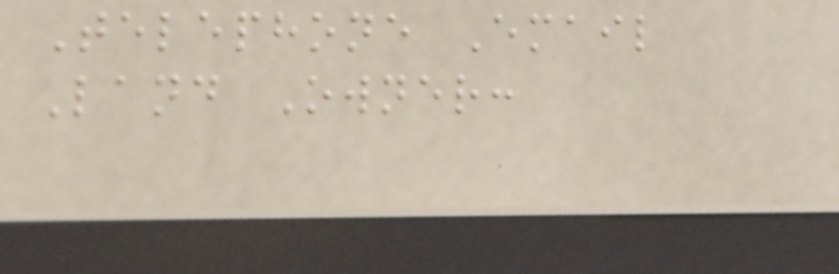Telephone Email
Land Owner:
